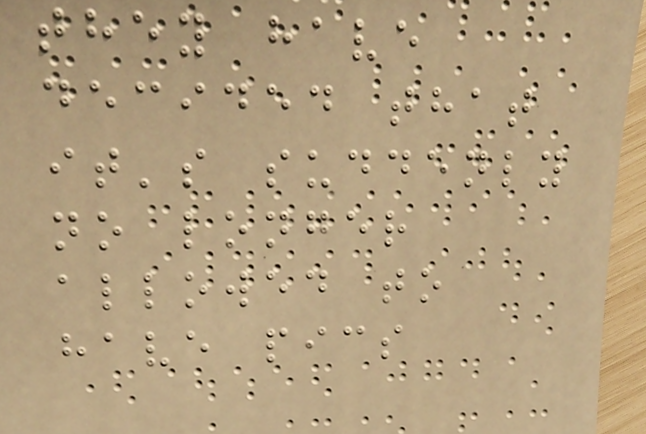they have
decided that
it's suddenly
no longer
allowed to
have pics
